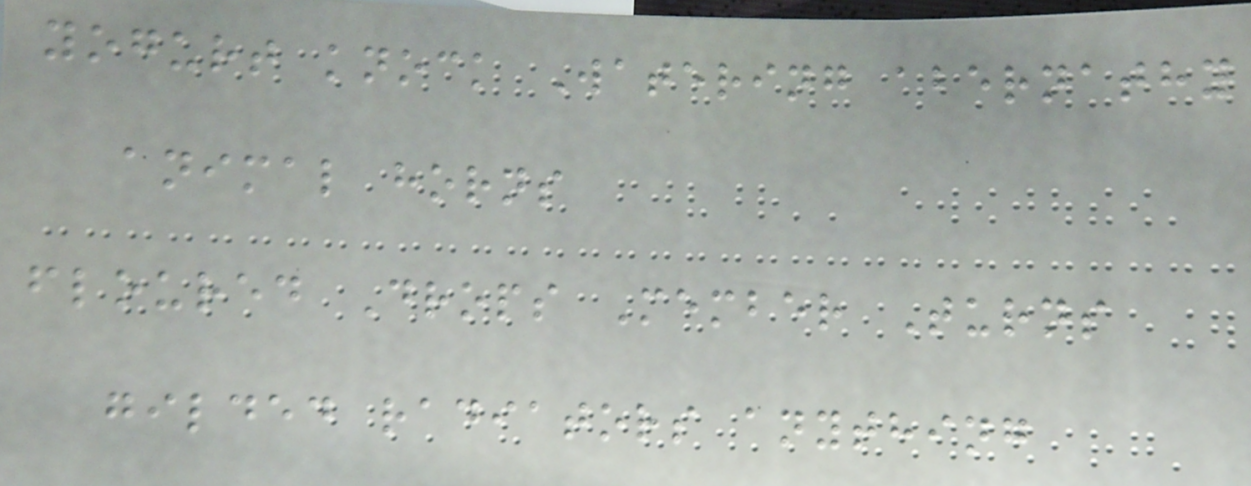yogurt knock Watering abernathy
animal horns
floured Drops Member Turns
gilded radiators anything
